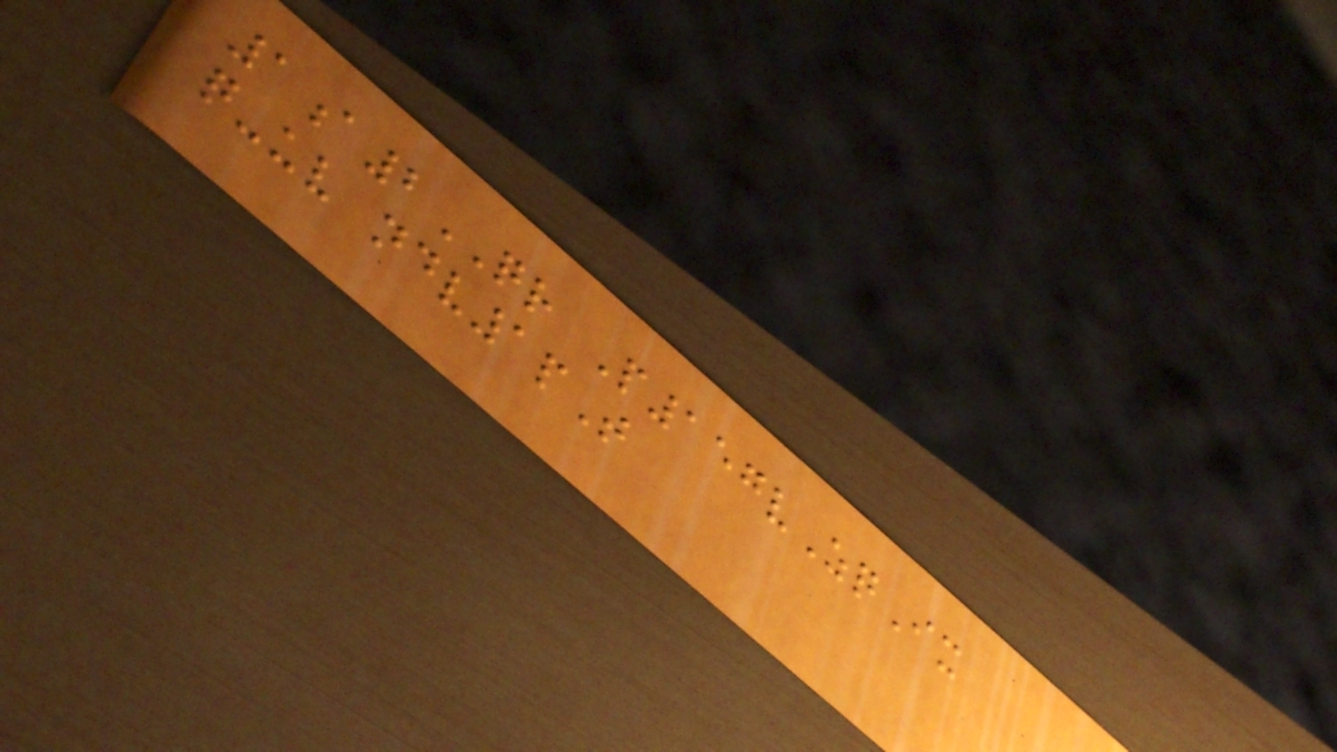1a2QR P157vZqIx
q-uv ndv1pT
